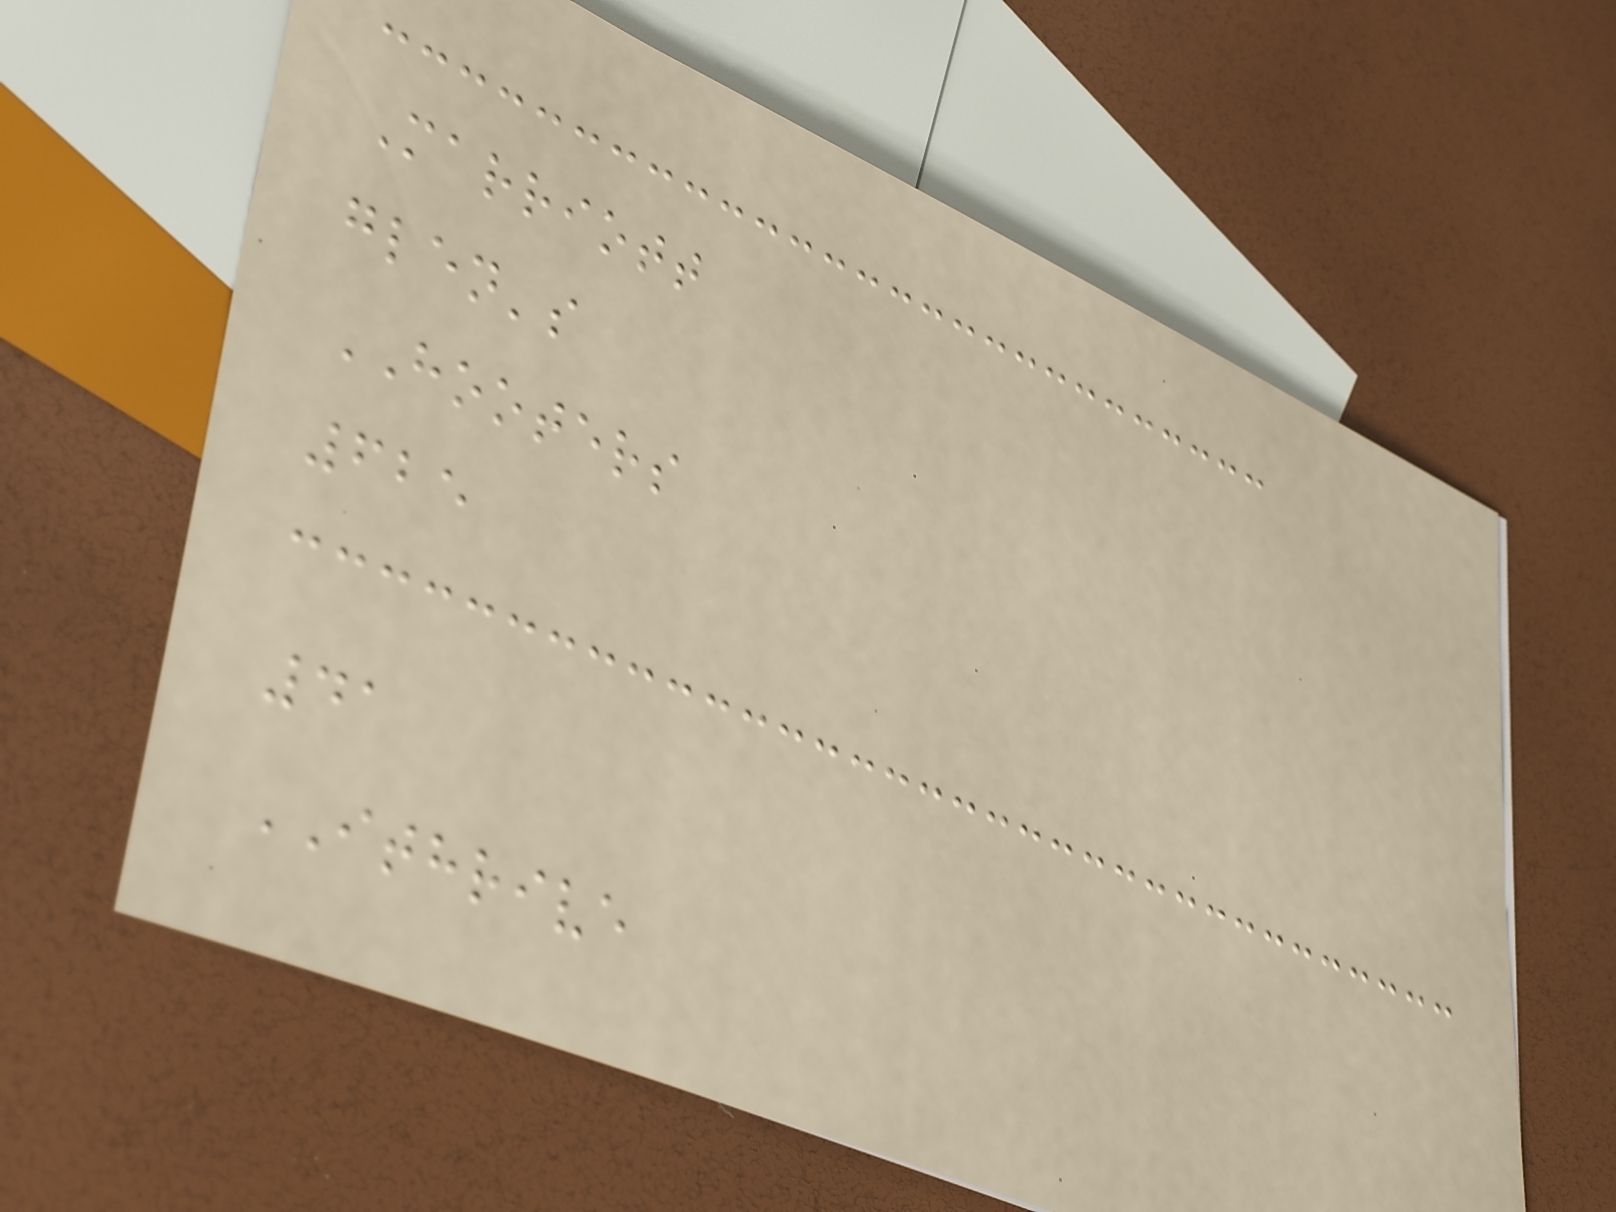Marriott
glen's
HOOTERS
625
41
ITHRIVE
